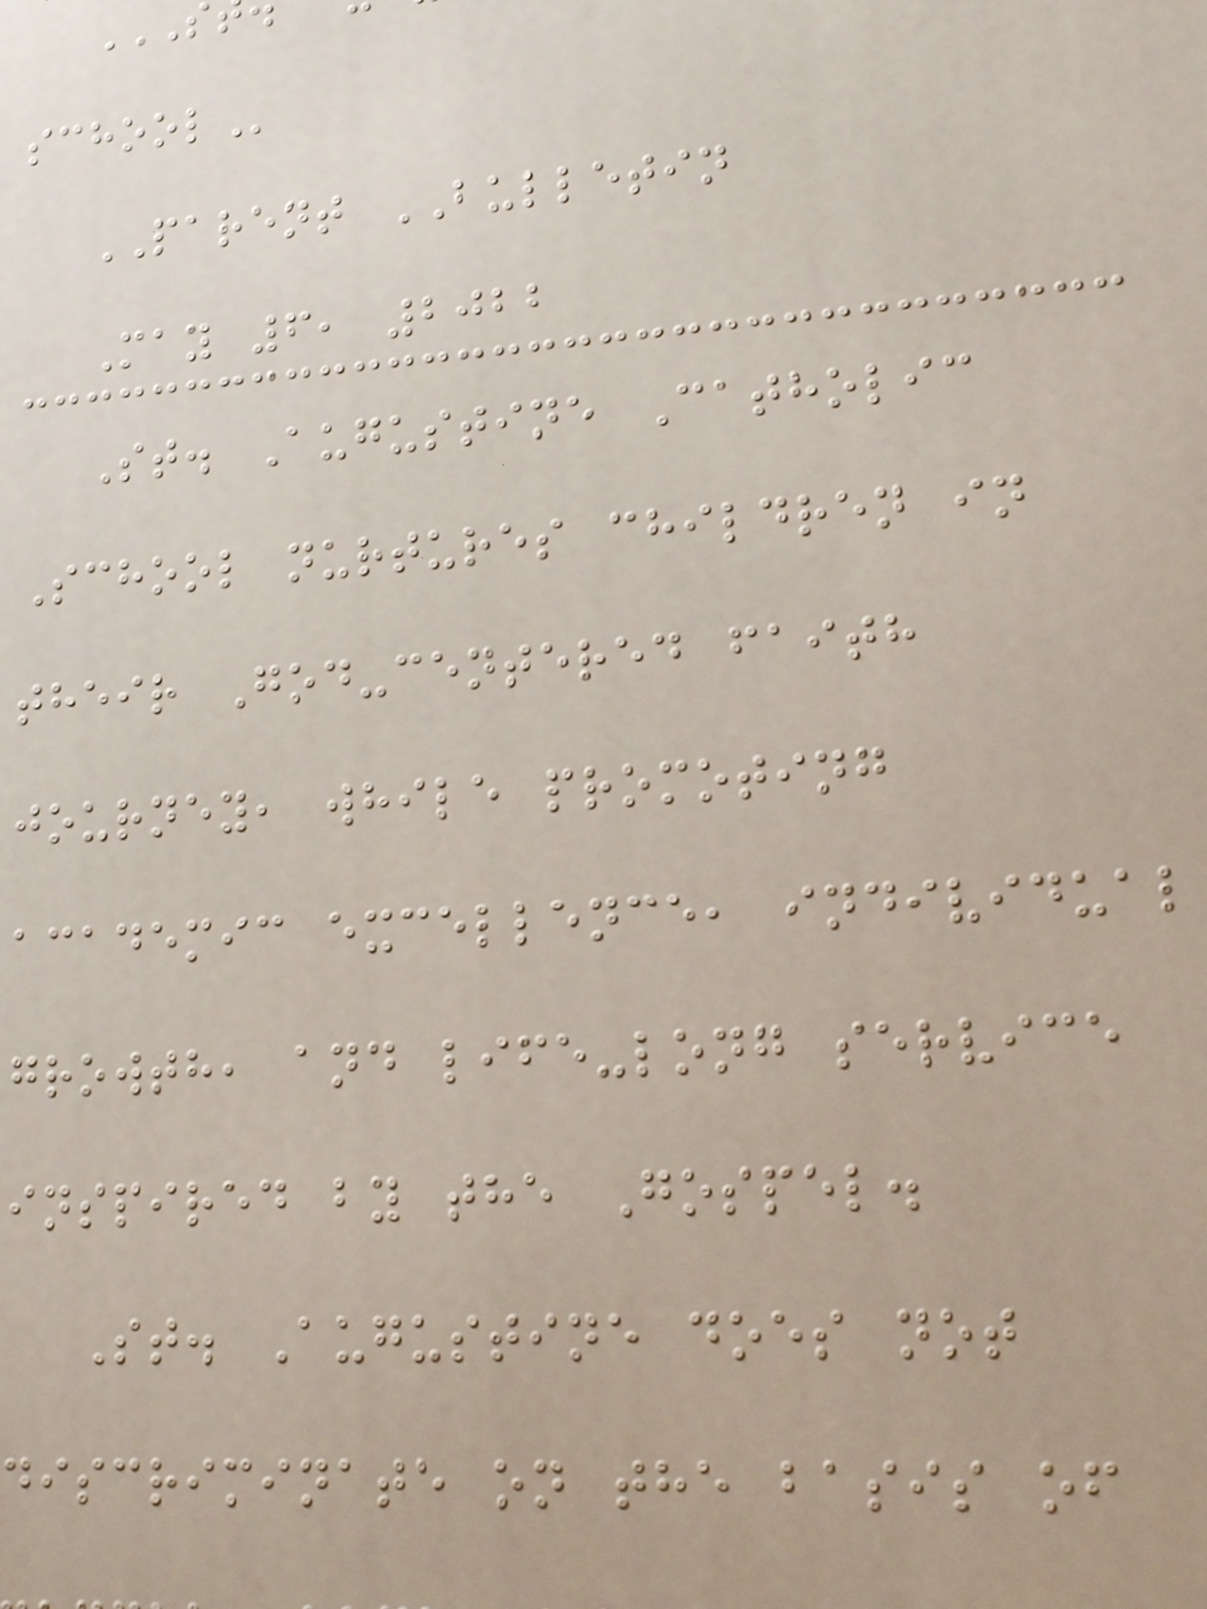PARENT BULLETIN
May 6, 2022
St. Augustine Catholic
School nurtures children in
their God-centered faith
journey, while promoting
academic excellence, individual
growth, and life-long service
inspired by the Gospel.
St. Augustine does not
discriminate on the basis of
